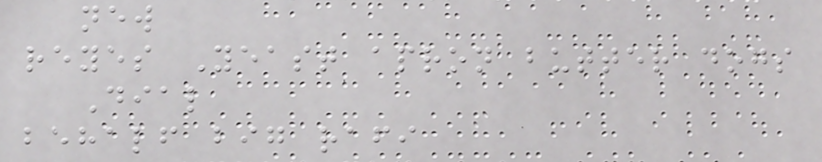new
reyes Yeast apron butter dogs
Dial
behalf big rafi
